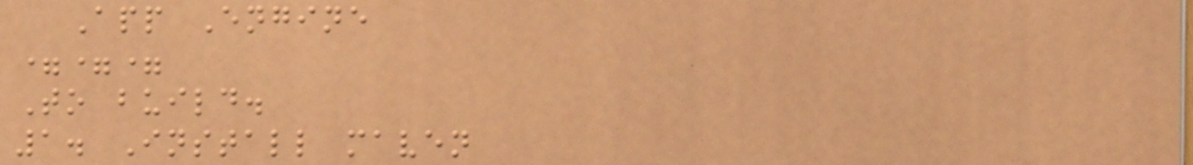App Engine
===
To build.
1. Install maven
